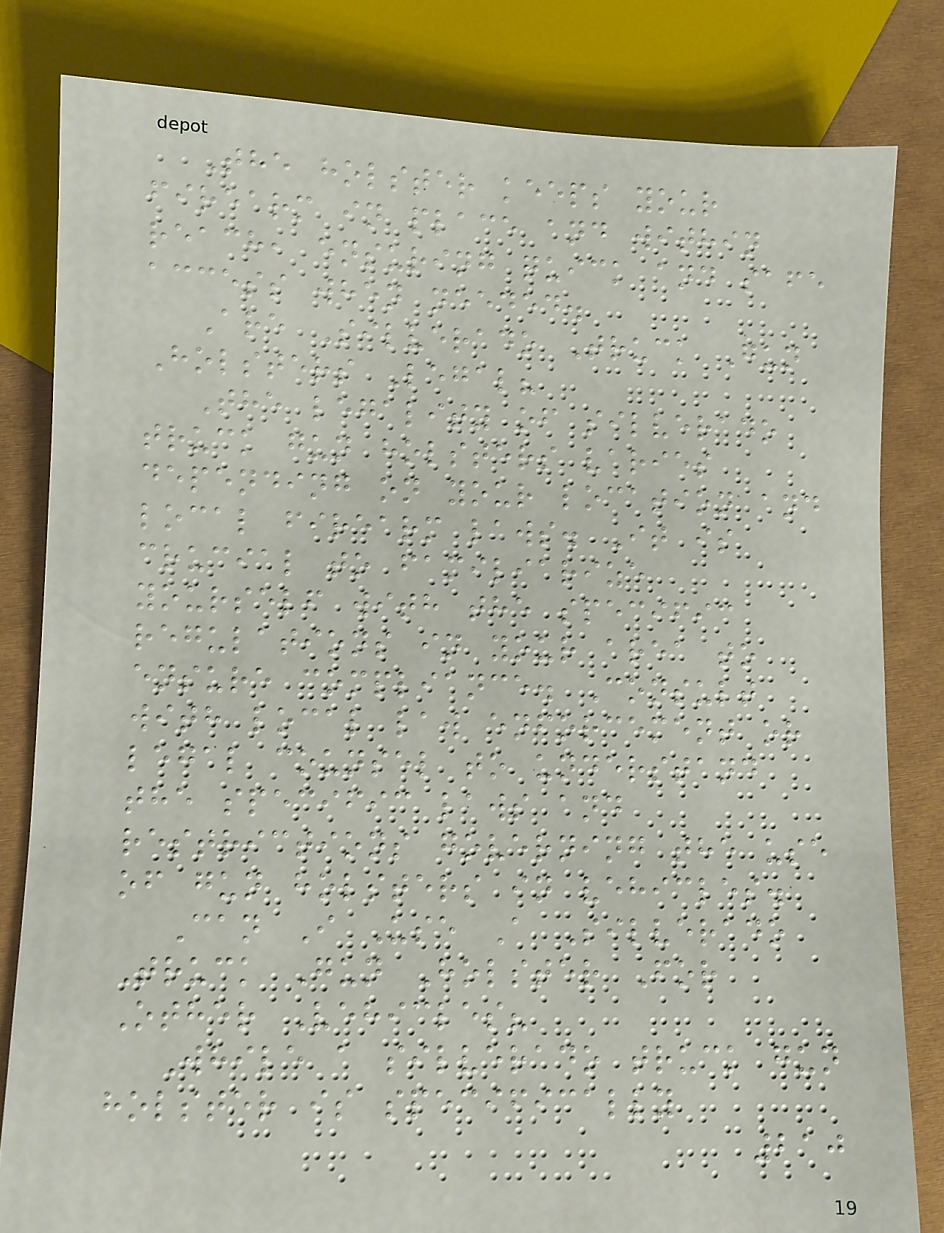The holster keeps your
firearm in place and within
reach, ensuring quick and safe
access when needed.
Are Silverado Truck Gun
Holsters Legal?
The legality of silverado
truck gun holsters varies
depending on your location and
local firearm laws. It is
crucial to familiarize
yourself with the specific
regulations in your area to
ensure compliance. Consult
with local law enforcement or
legal counsel to understand
the specific laws and
restrictions governing the use
of gun holsters in vehicles.
Can I Use A Silverado
Truck Gun Holster For
Other Vehicles?
While a silverado truck gun
holster is specifically
210
